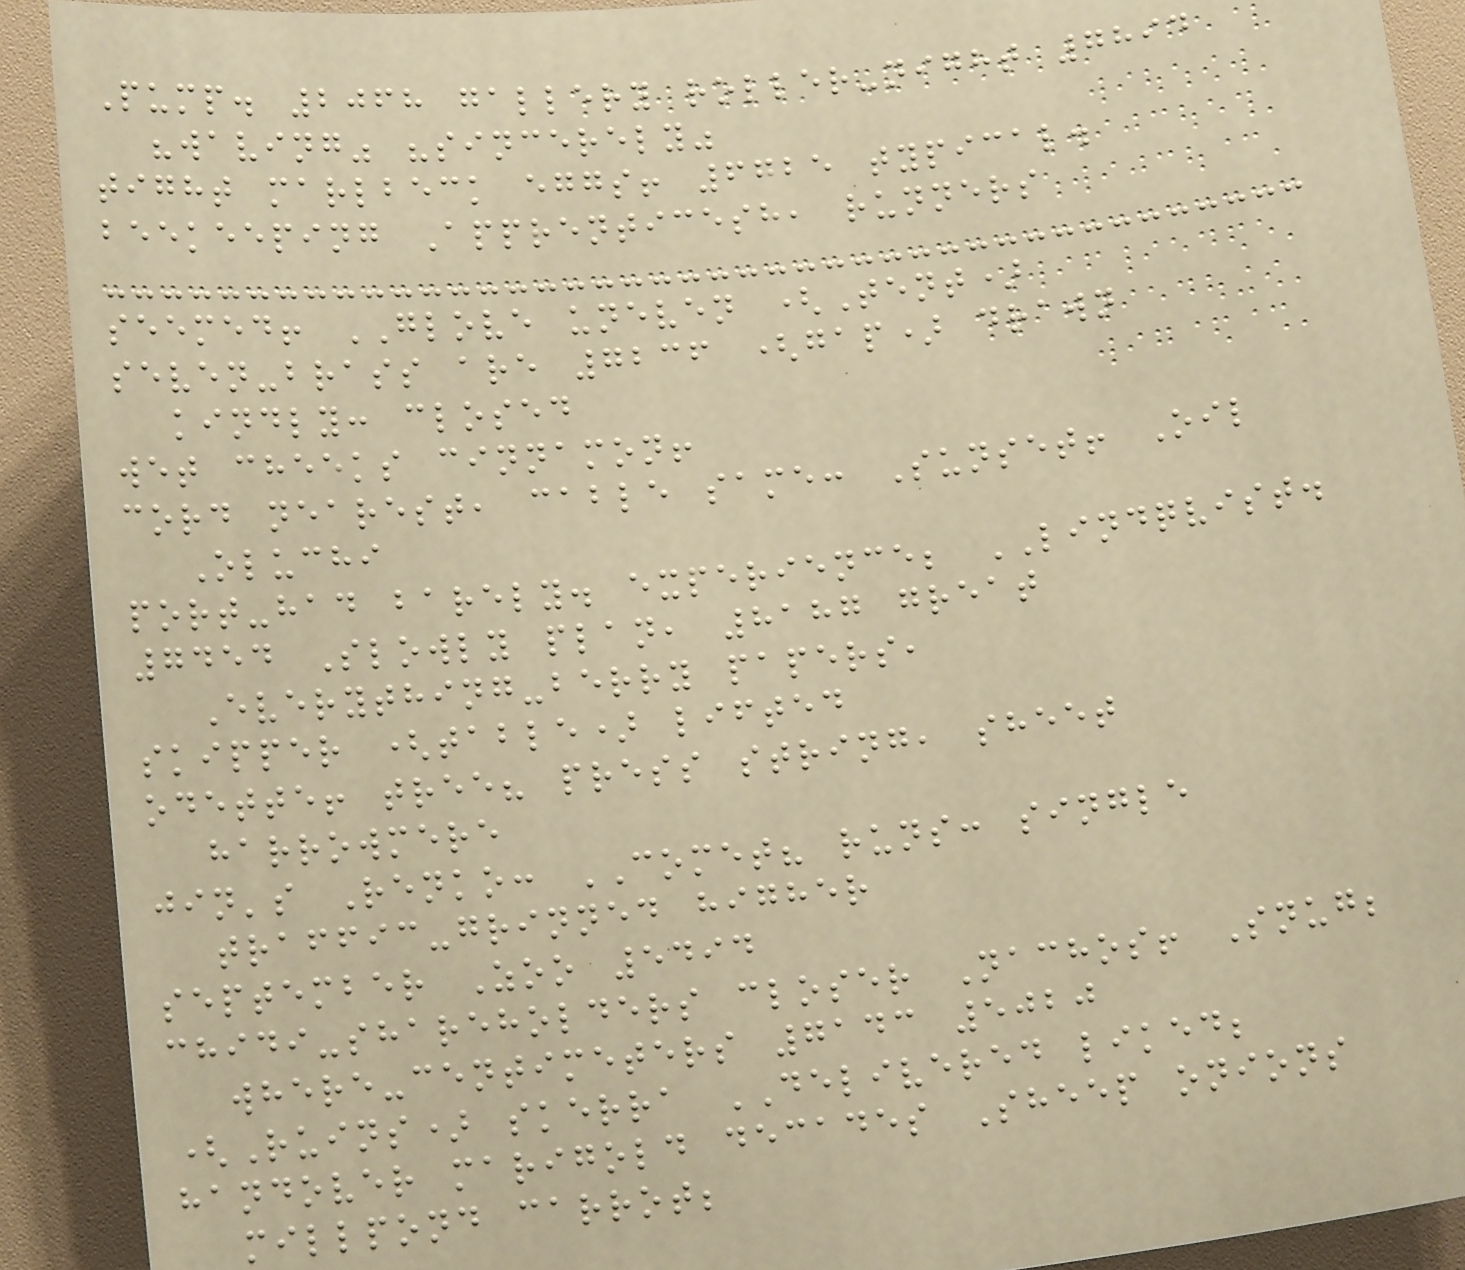Pump. 2068 gallery roller-night 7894
"waving" "sincerely"
tight marlbeck eggs! 6725 typical.
beekeeping Apprenticesh, runners
seemed! GLOVE uneven (Tent)
seven-brass are 7236 (gap) drawn
kindly: closed
wet cheeks cinnamon!
cord nearest, cable same: Sunset! Oil
Oluchi
port-had barely. experience; LINDQVIST.
7454 Slowly plan, 8187 great
Everything-berry papers,
skipper (table) lifted
odette! tree? press string, sheet
harrowmere
jin's Renko: COMET? runs: single
traffic-grinned higher
september Zoo 5494
chidi-shareholders closer Nachos! Snug;
where-centimeters 7143 5020
(Ruins) skerra DELIVERED liked;
handover marigold decades Sheep onions
millpond carrot;
